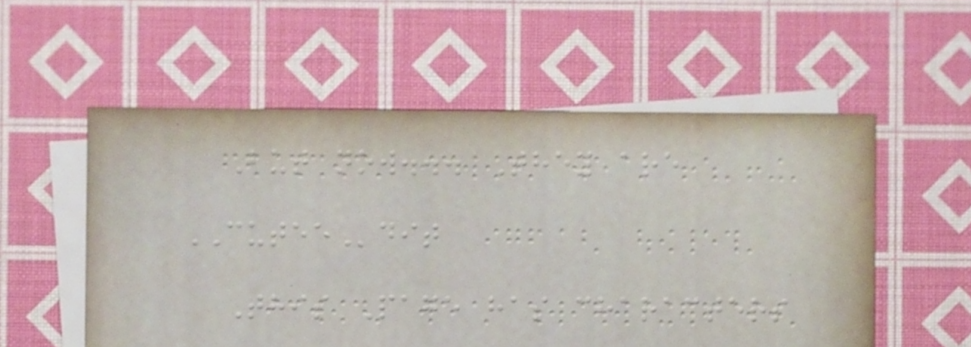But now... They are
CUTEEdit
This Page has characters
